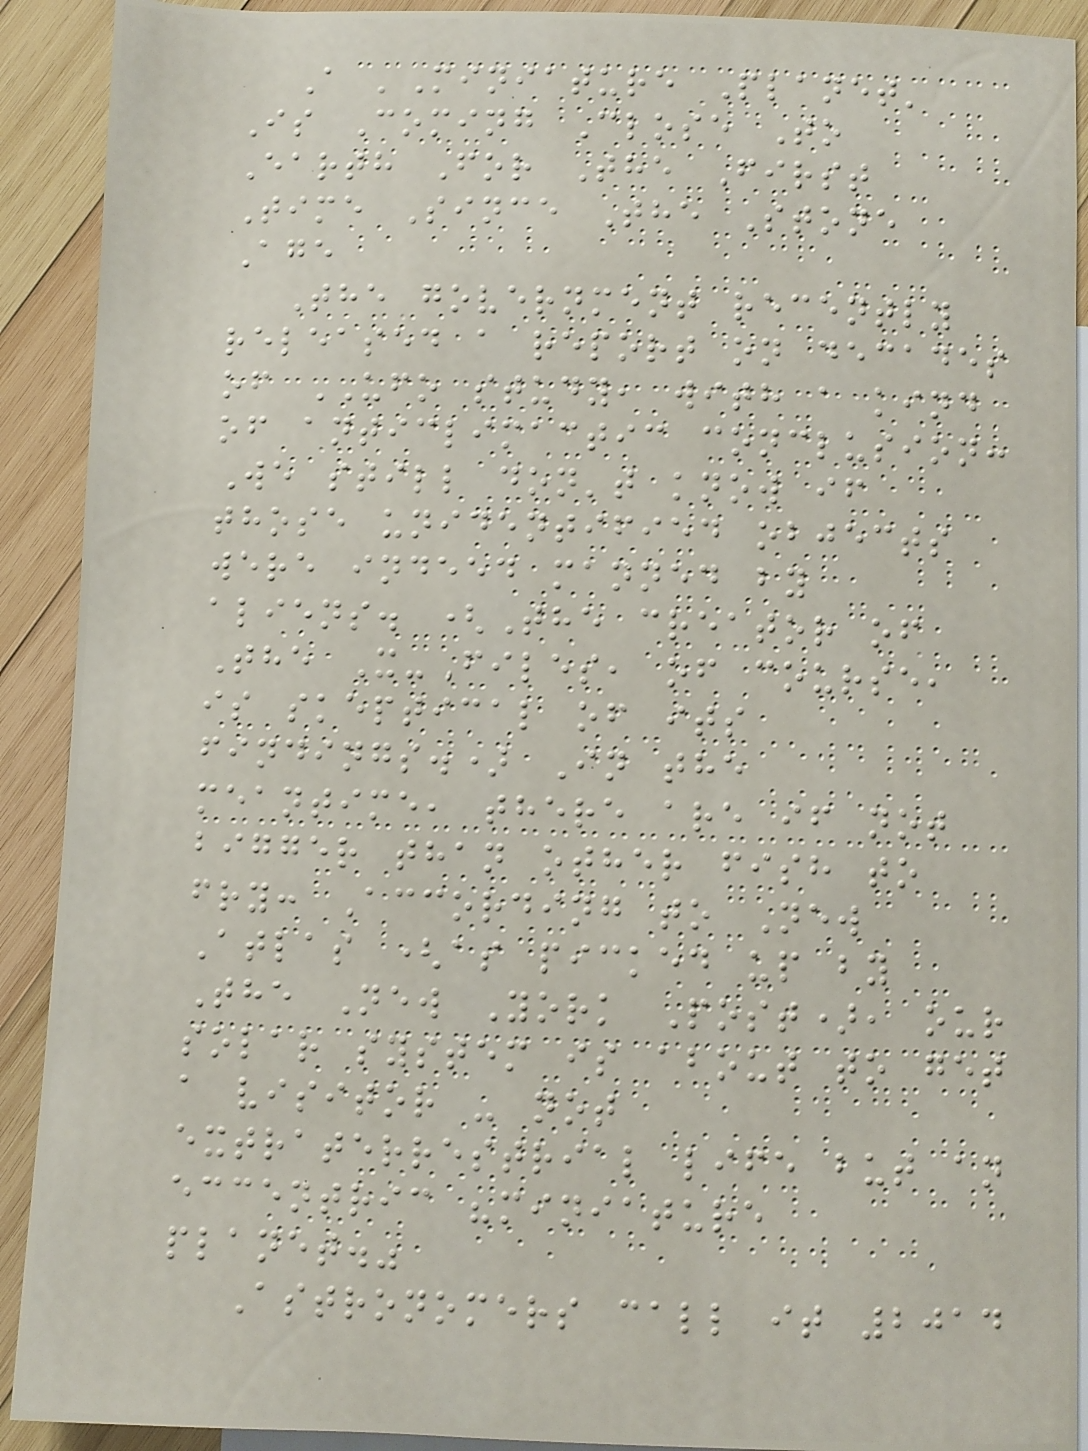A 'Miniature Planet'
Is Coming Close To
Earth For The First
Time Since The Stone
Age
The government recently
released a report on decades
of UFO study, with a kind
of anticlimactic conclusion:
We still don't know if
those unidentified objects
were indeed manned by
aliens. (The creator of
The X-Files, of course,
is skeptical of its
findings.) In the
meantime, there are if not
bigger than other fish to
fry: According to New
Atlas (as picked up by
The New York Post), our
solar system is about to get
a visitor - not
extraterrestrial life but an
eccentric "miniature
planet."
Astronomers call it 2014
